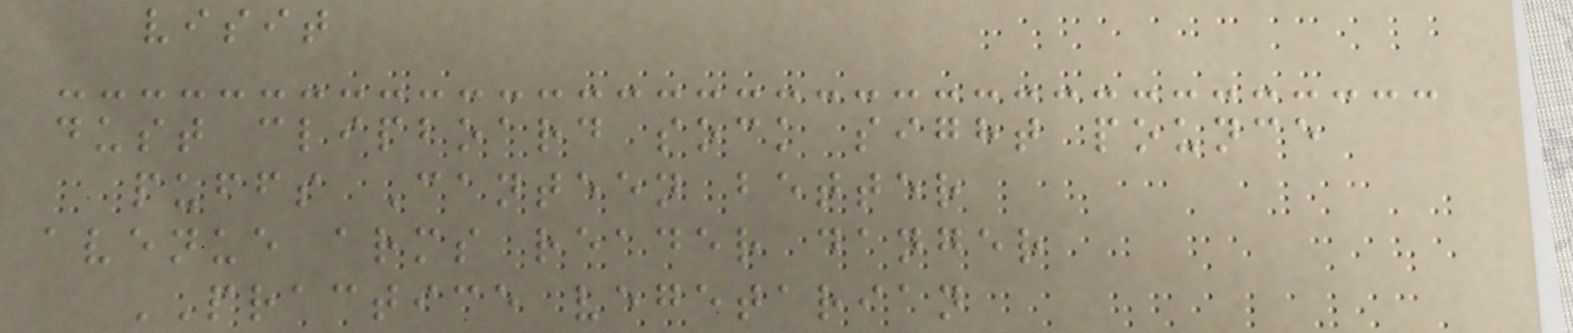visit
dust clipboard sock sight pounce
puffs Canteen better
avenue arms reader danger
PRACTICE vegetarian
